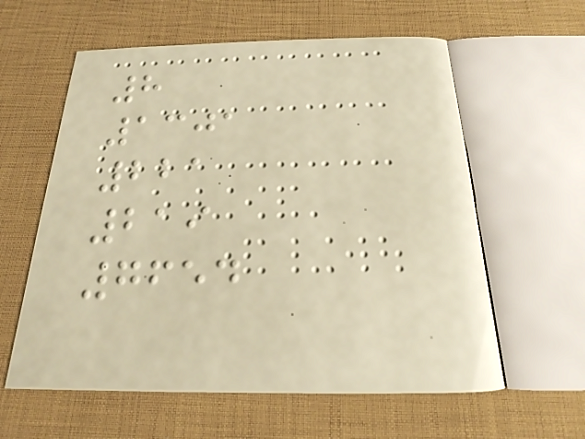8
1301
221
219
7654
